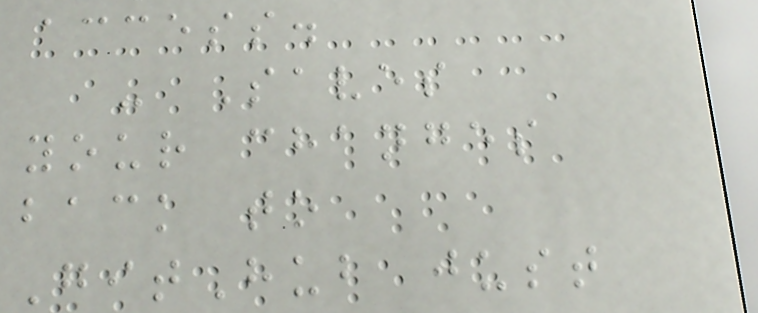access.
- Saves
your changes
back to
GitHub just
